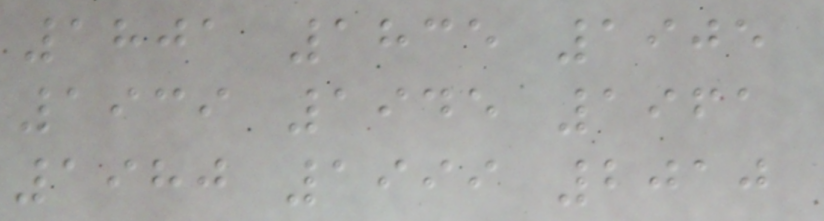1801 1835 1905
1939 1945 1961
1980 1999 2010
